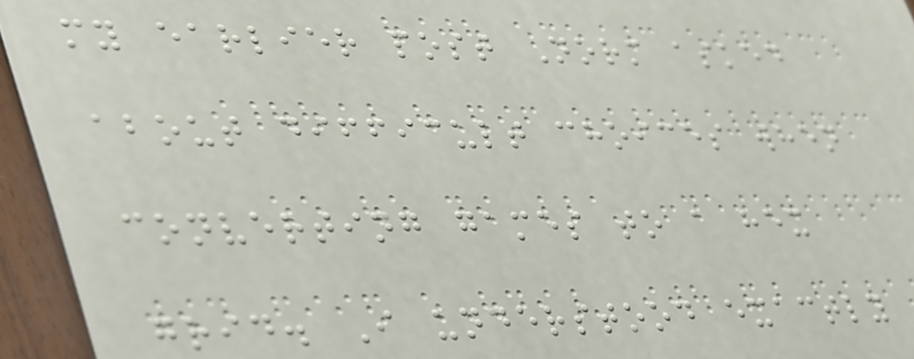my earlier post Norm asked
about difficult choices when
converting games to a hex
grid. I understood exactly
